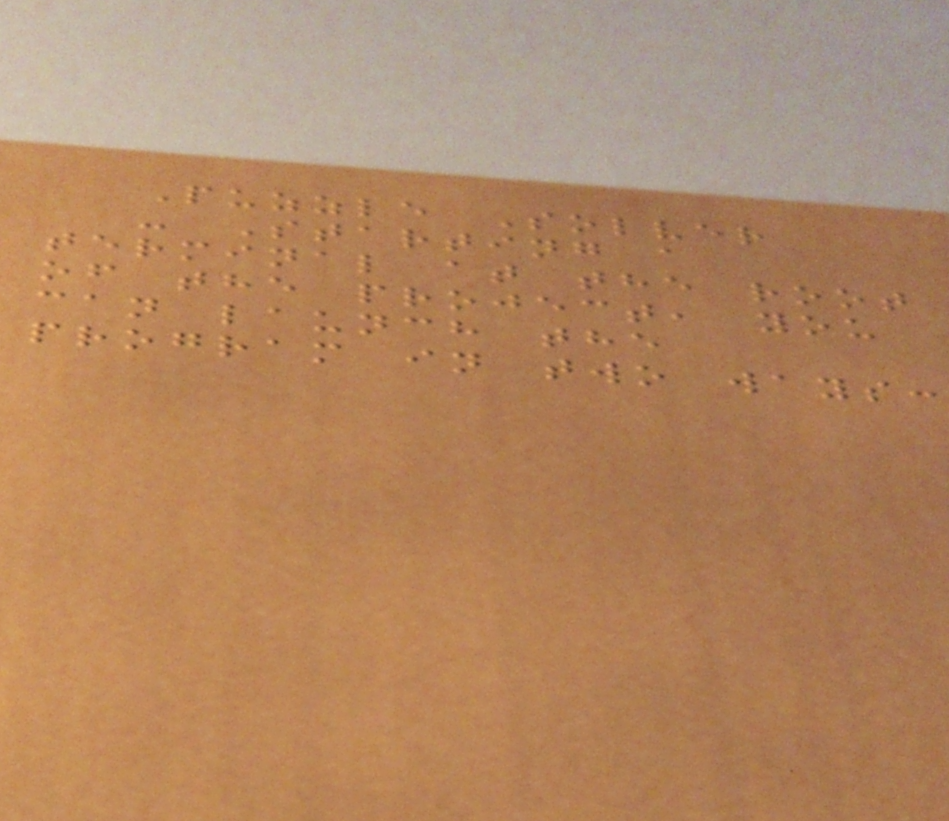Puzzle Solver
- Starting a
terminal at the root
of the project, you
can launch the
program in two ways:
